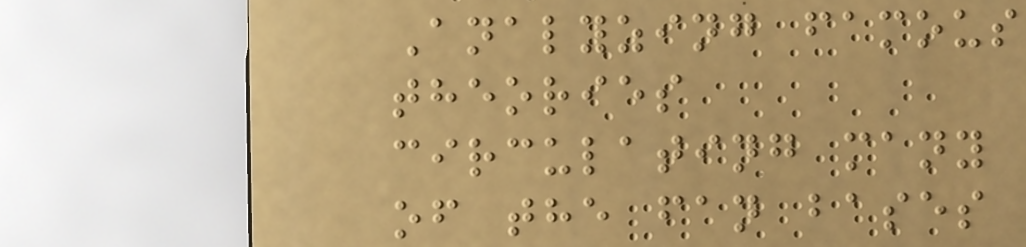Analyzing famous
theories
circulating many
of the fan bases
